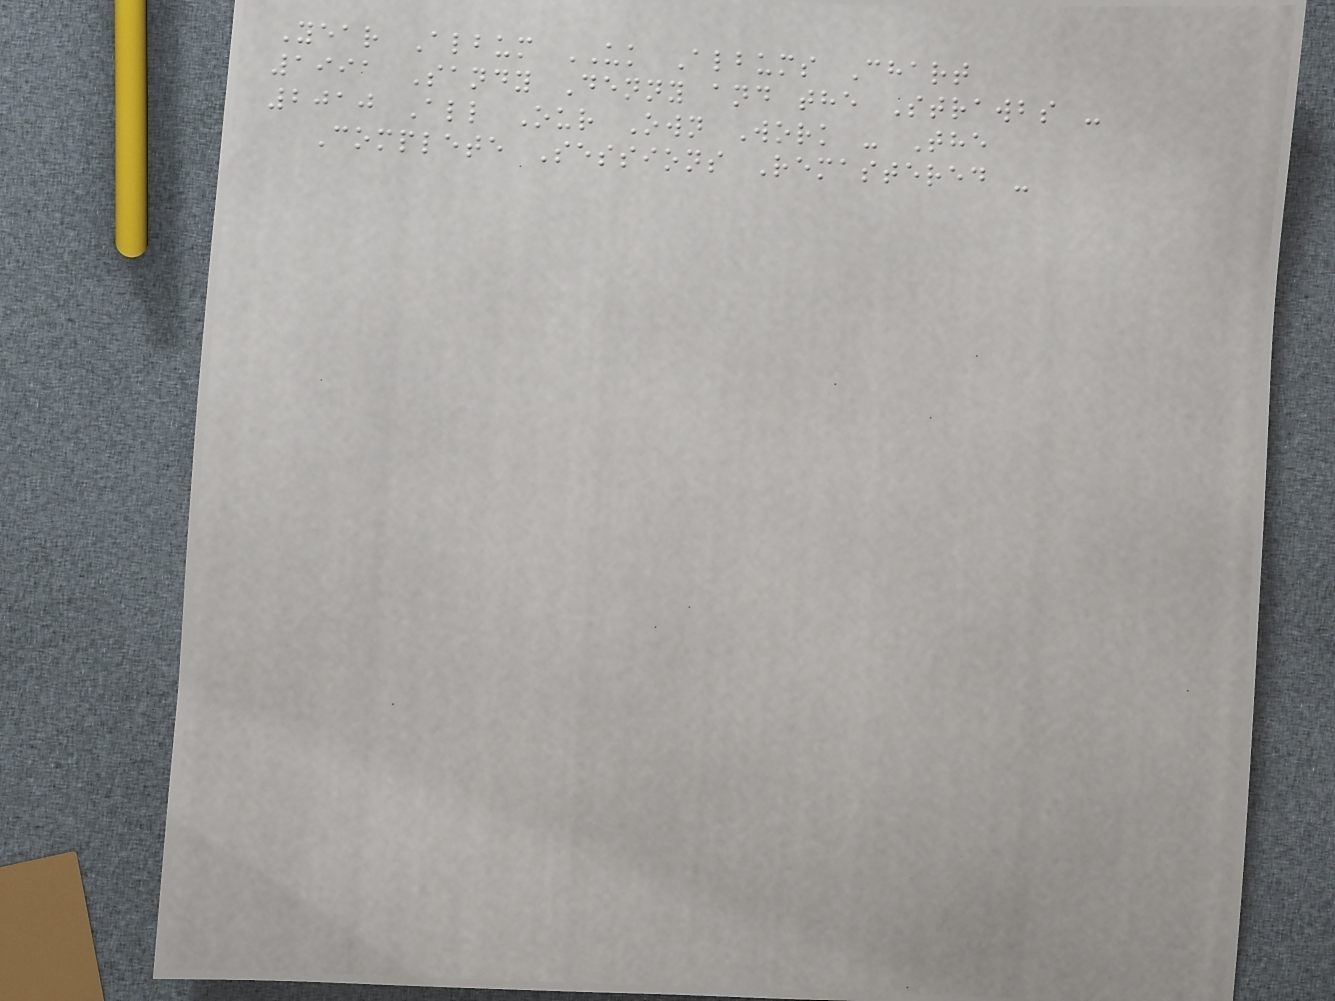Year Album UK Albums Chart
1991 Sandy Denny and the Strawbs -
2010 All Our Own Work - The
Complete Sessions Remastered -
